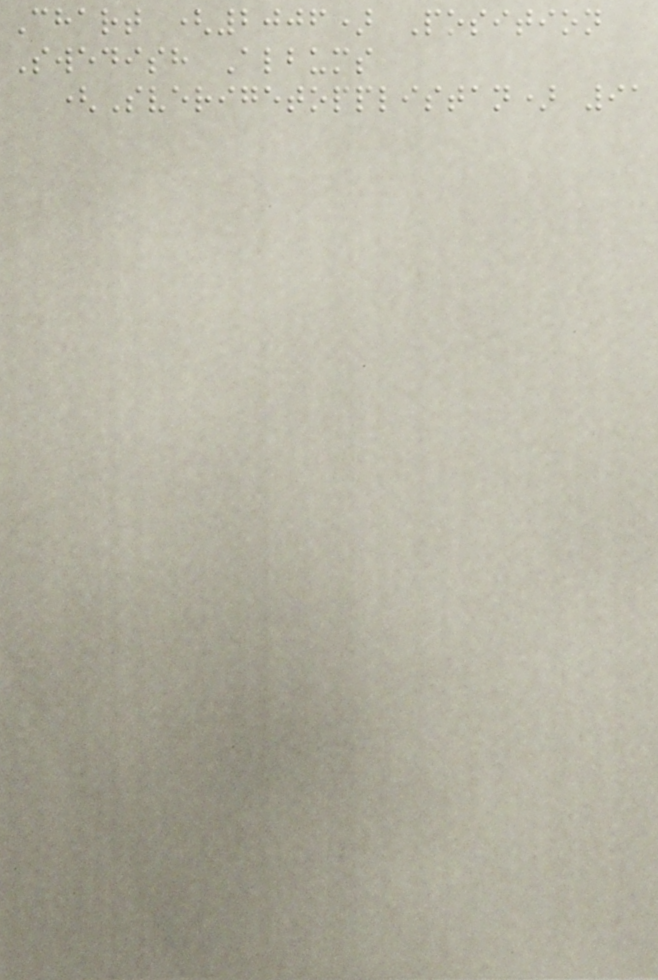Chart (2006) Position
Swedish Albums
(Sverigetopplistan) 91
